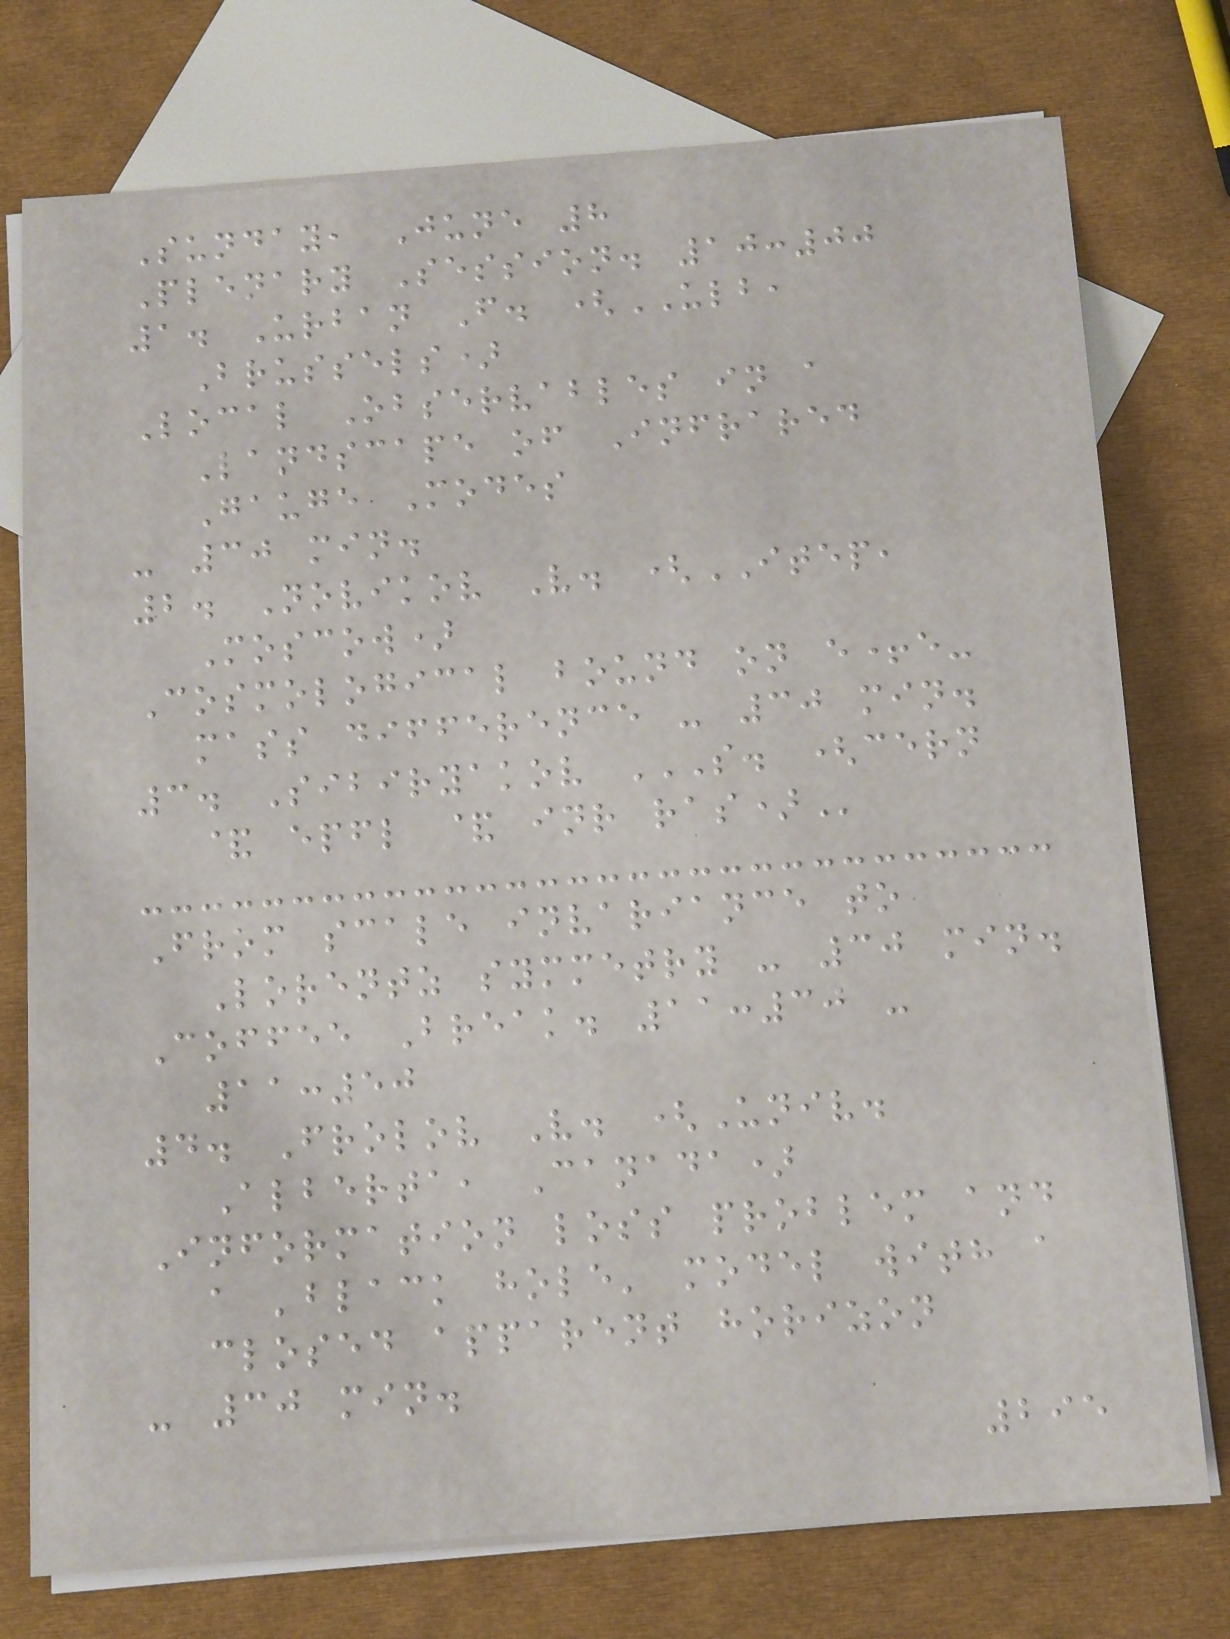Sunday, June 8
Plenary Session. 10:00
1. Urban F. (ULB,
Brussels)
Local Observables in a
Landscape of Infrared
Gauge Modes
- 30 min.
2. Novikov V. (ITEP,
Moscow)
Cosmological bound on e+e-
mass difference - 30 min.
3. Sibiryakov S. (CERN
& EPFL & INR RAS)
From scale invariance to
Lorentz symmetry - 30 min.
Coffee Break. 11:30 -
11:50
4. Frolov V. (Univ.
Alberta, Canada)
Information loss problem and
a 'black hole' model with a
closed apparent horizon
- 30 min.
295
